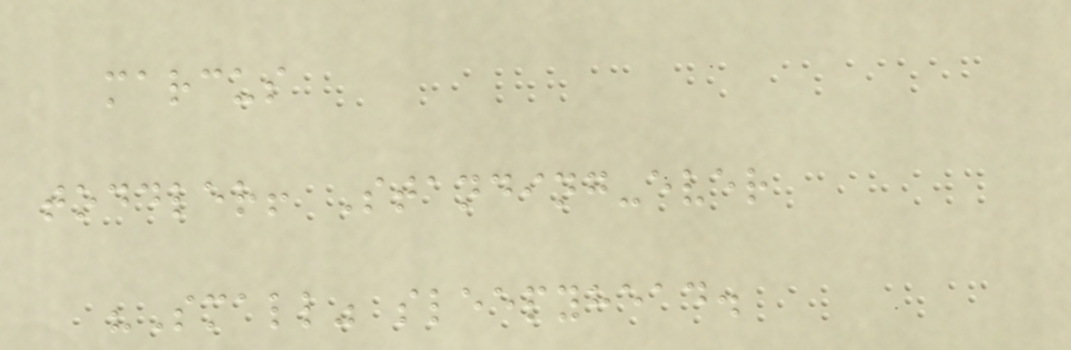marcus
toddler! Standing-ever
"Small" sleepyhead.
